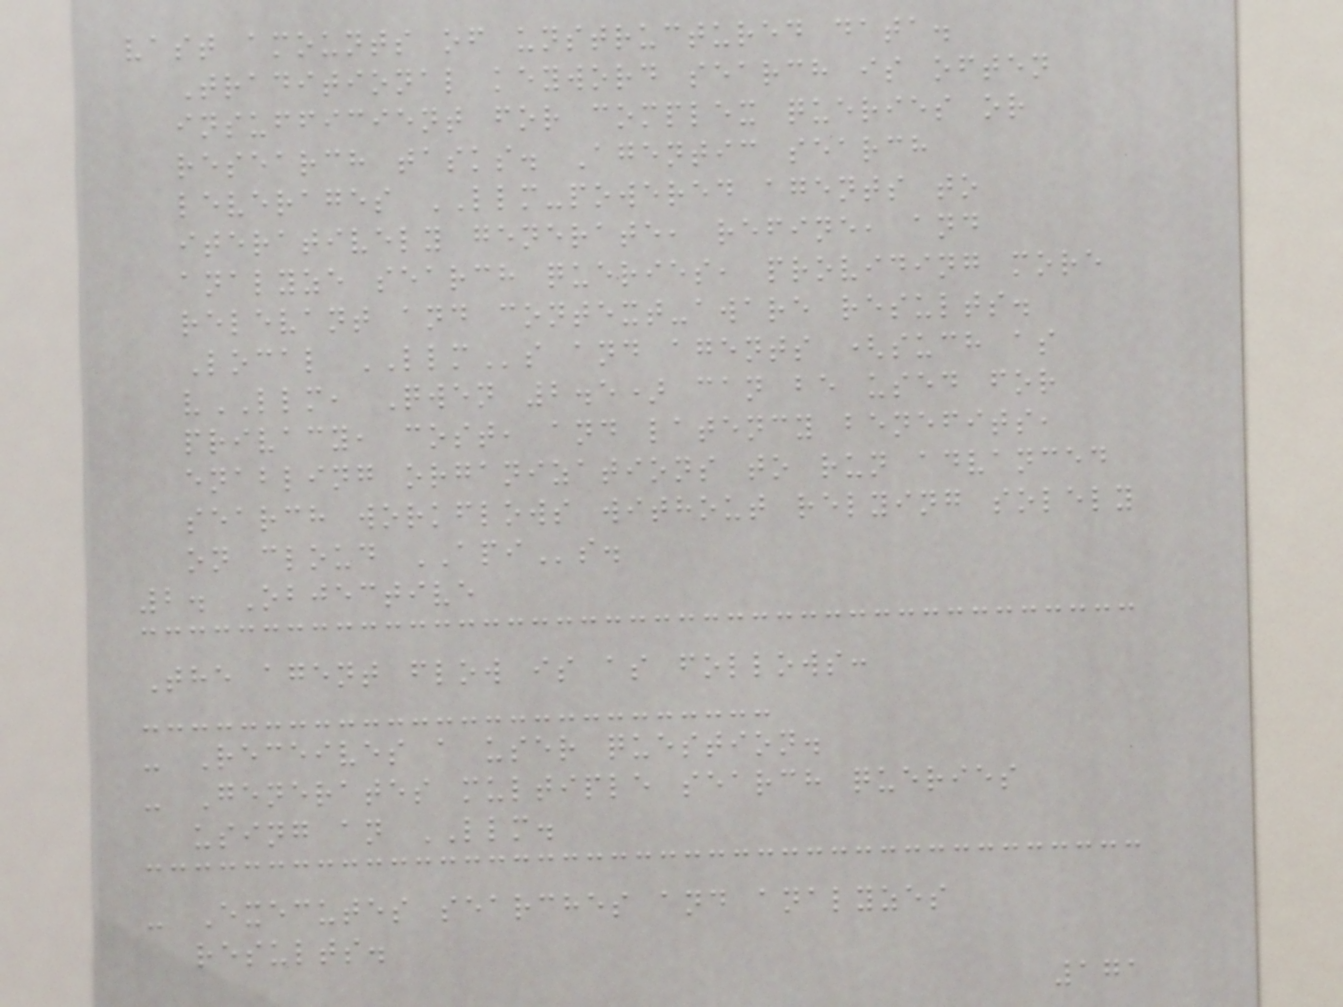vast amounts of unstructured data.
Traditional keyword search is often
insufficient for complex queries or
research tasks. Agentic search
leverages LLM-powered agents to
iteratively generate, refine, and
analyze search queries, providing more
relevant and context-aware results.
Local LLMs and agents (such as
vLLM, Qwen 2.5) can be used for
privacy, cost, and latency benefits,
enabling organizations to run advanced
search workflows without relying solely
on cloud APIs.
2. Objective
The agent flow is as follows:
- Receives a user question.
- Generates multiple search queries
using an LLM.
- Executes searches and analyzes
results.
171
